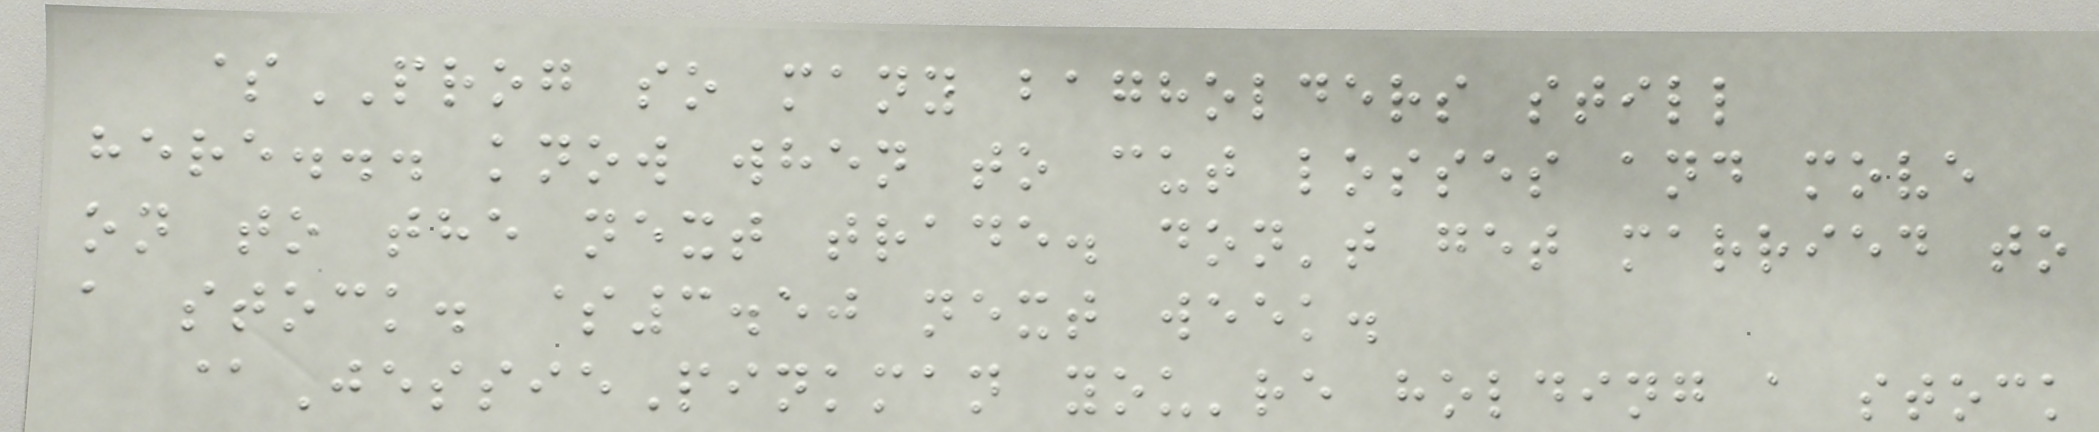$PROG so many bagholders still
here... know when to cut losses and move
on to the next trade. don't get married to
a stock. $3.50 next week.
@JessiePinkman you're holding a stock
